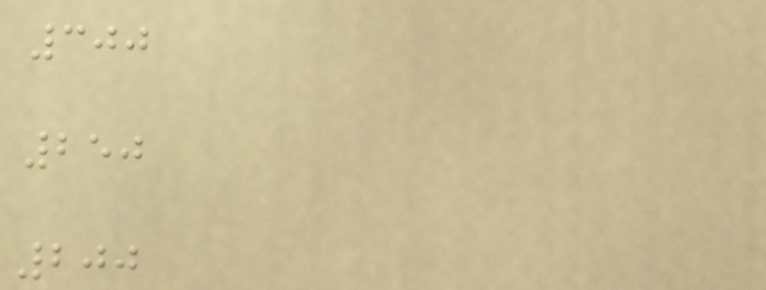300
250
200
